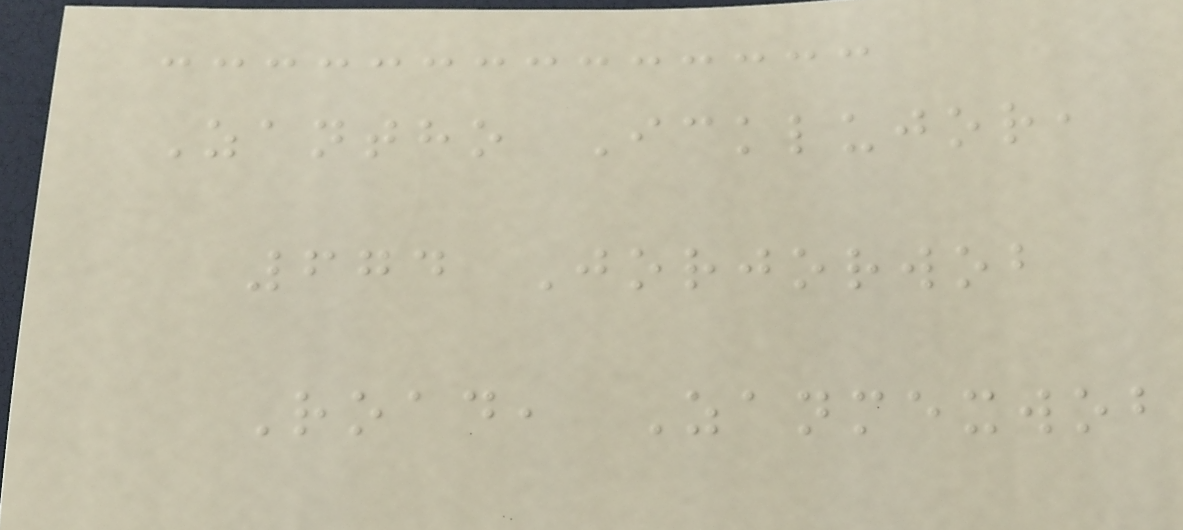Zantho Icklujor,
674 Jorjorwob
Road, Zanmexwob
